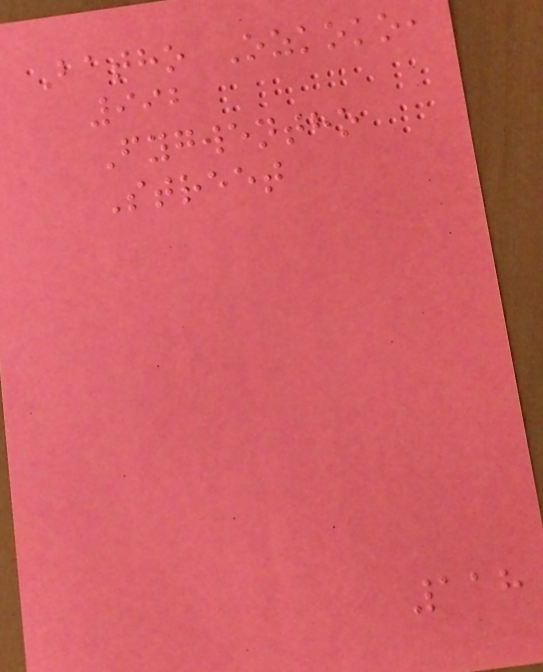Batho Ozkoko,
992
Fygwentho
Street
118
